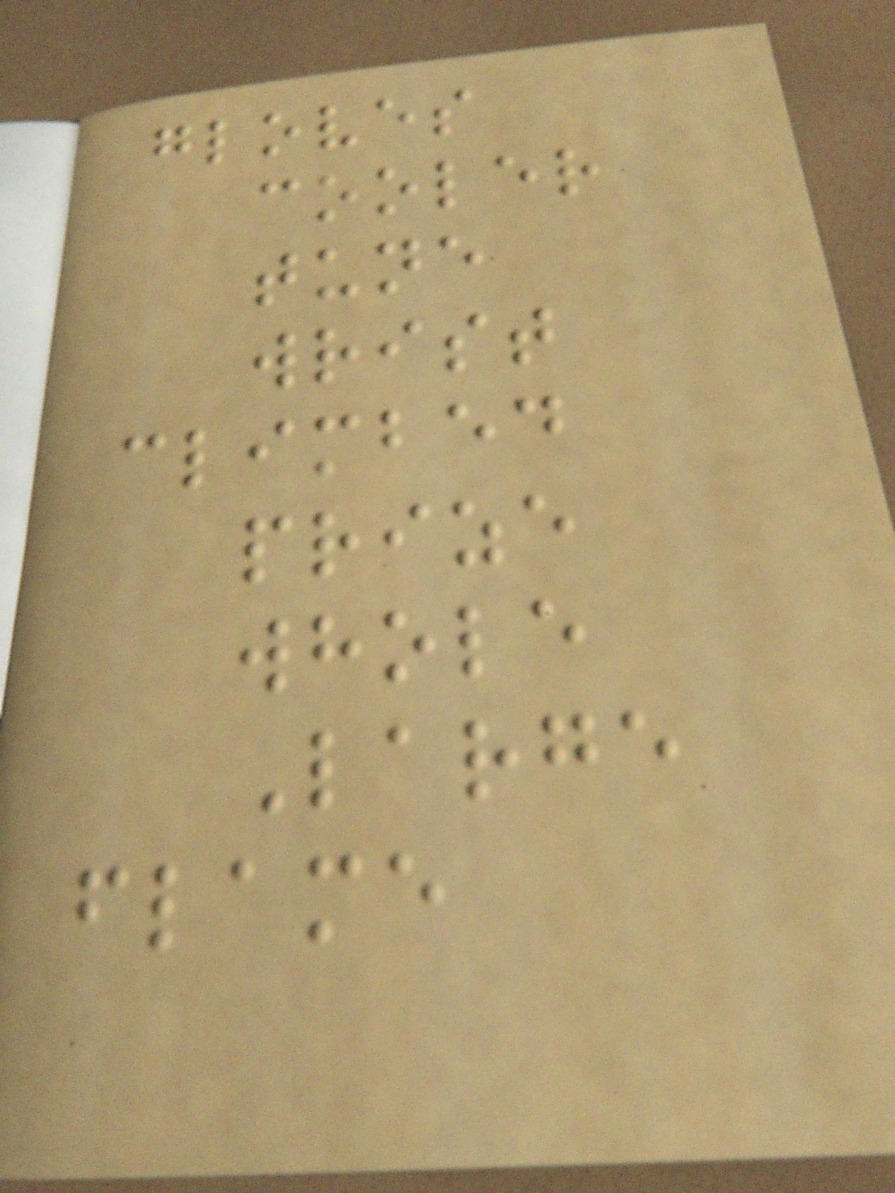gloves
cooler
tune
wrist
climbed
prize
whole
Large
flame
